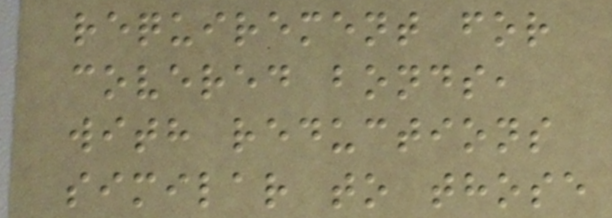requirement for
covered bonds,
with reductions
similar to those
